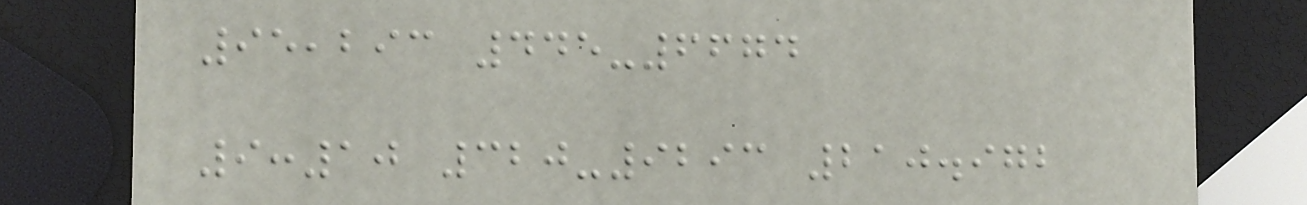95,293 445-6674
9:10 320-9293 210.972
